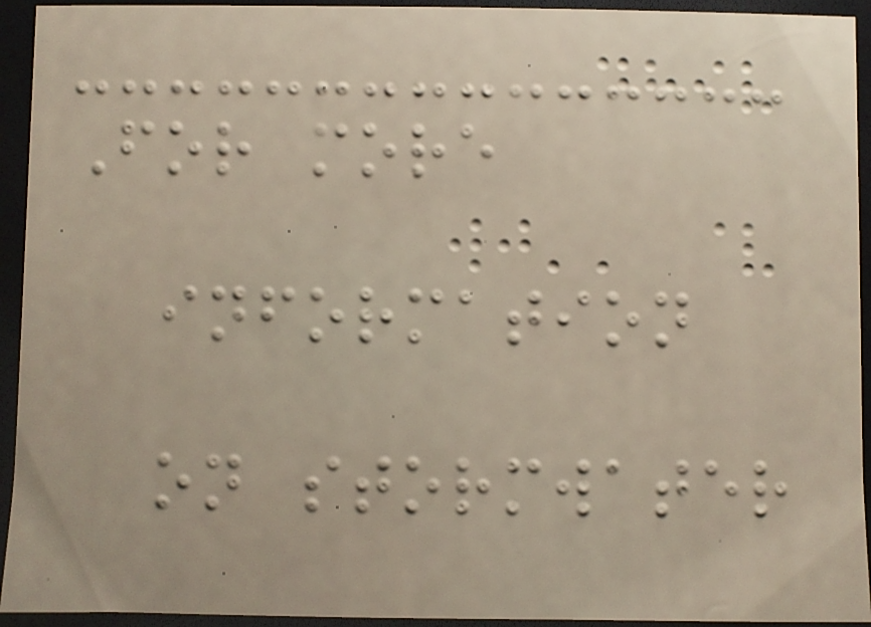For more
information
on stormwater
